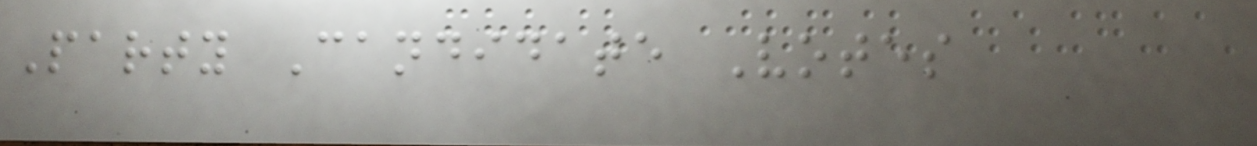Party Candidate Votes
